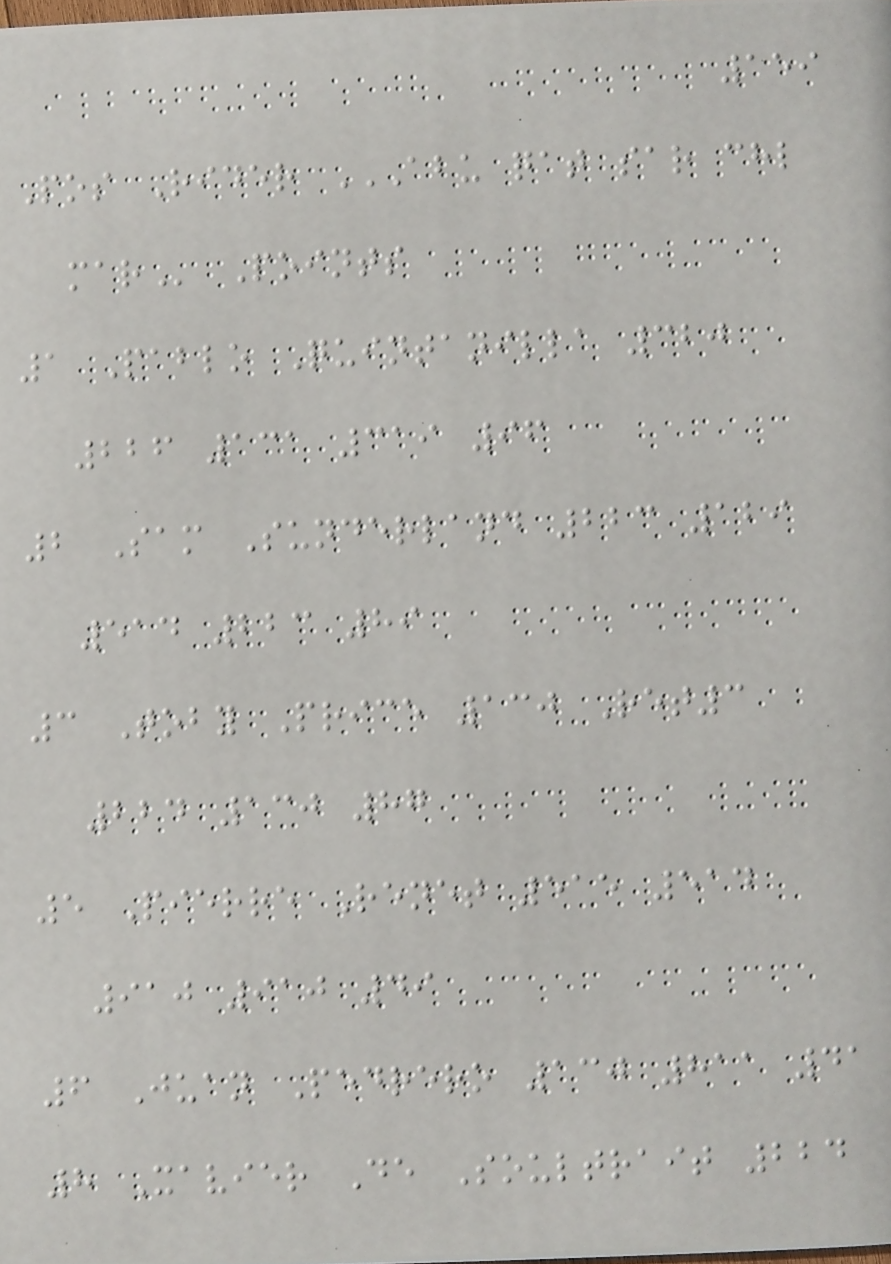159
Pos Rider ABU QAT SAR CHL
MAR Points
1 Pablo Quintanilla 320
226 131 319 96
2 Sam Sunderland 223 129
514 223 89
3 Toby Price 130 Ret3
224 130 87
5 Pierre Renet 515 514
910 910 49
6 Juan Pedrero 130 811 41
8 Xavier De Soultrait 224
